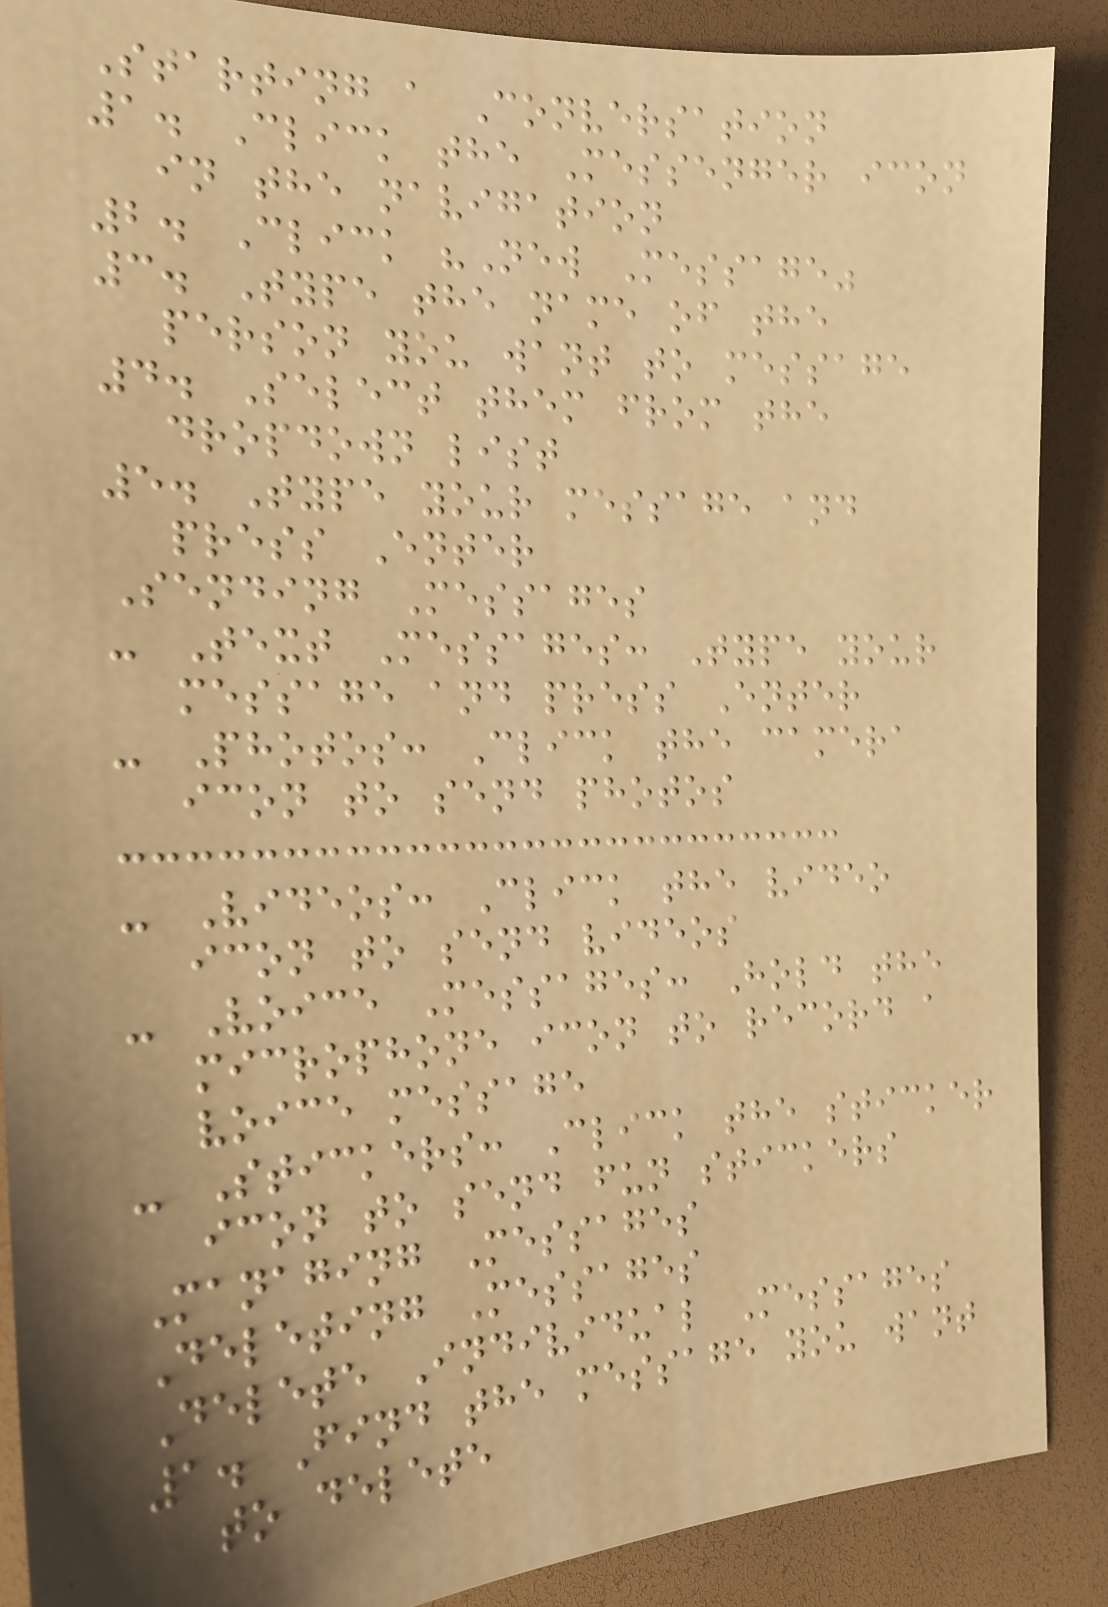Starting a Conversation
1. Click the Messenger icon
in the navigation
2. Click "New Message"
3. Type the name of the
person you want to message
4. Select them from the
dropdown list
5. Type your message and
press Enter
Sending Messages
- Text Messages: Type your
message and press Enter
- Photos: Click the camera
icon to send photos
- Videos: Click the video
icon to send videos
- Voice Messages: Hold the
microphone icon to record a
voice message
- Stickers: Click the sticker
icon to send fun stickers
Managing Messages
Deleting Messages
Delete Individual Messages
1. Find the message you want
to delete
